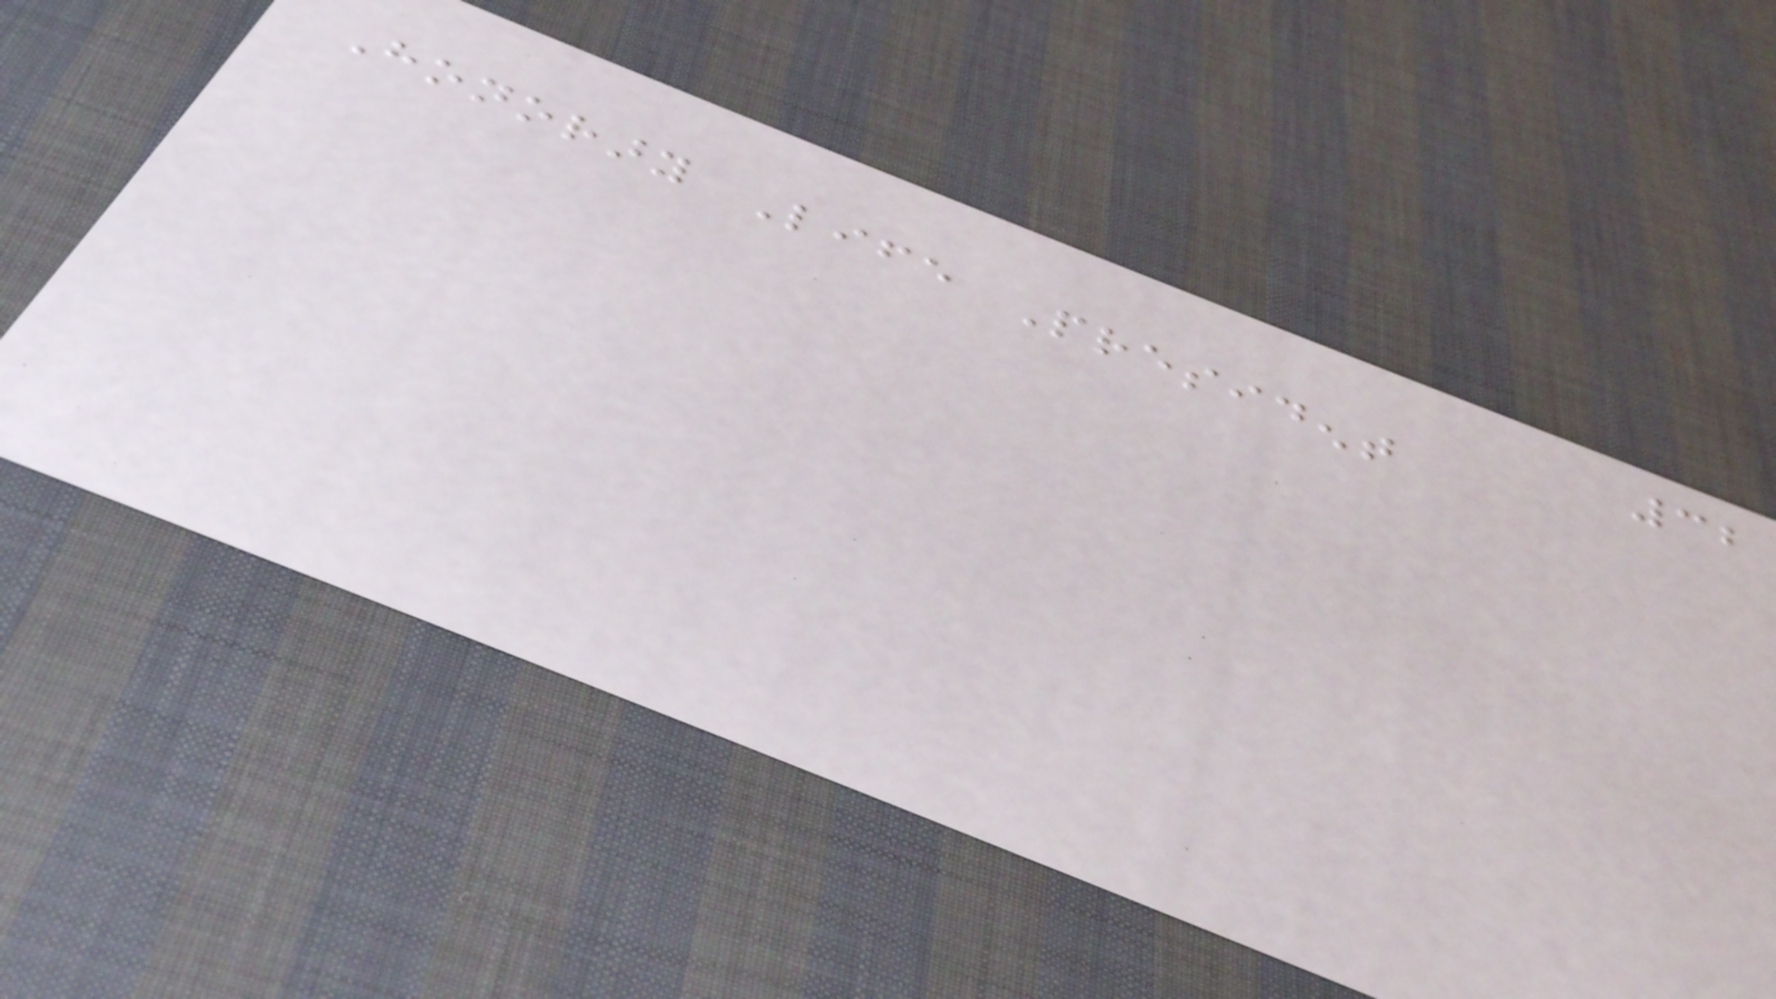32
Honorary Life President
